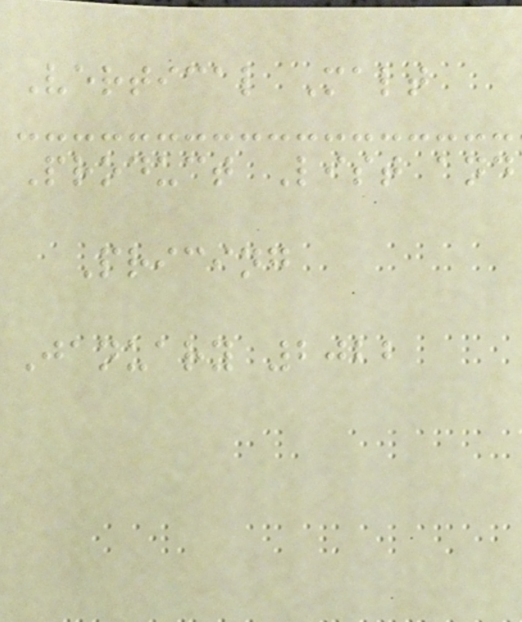Vertical Malt
Product List and
Pricing
January 2022
